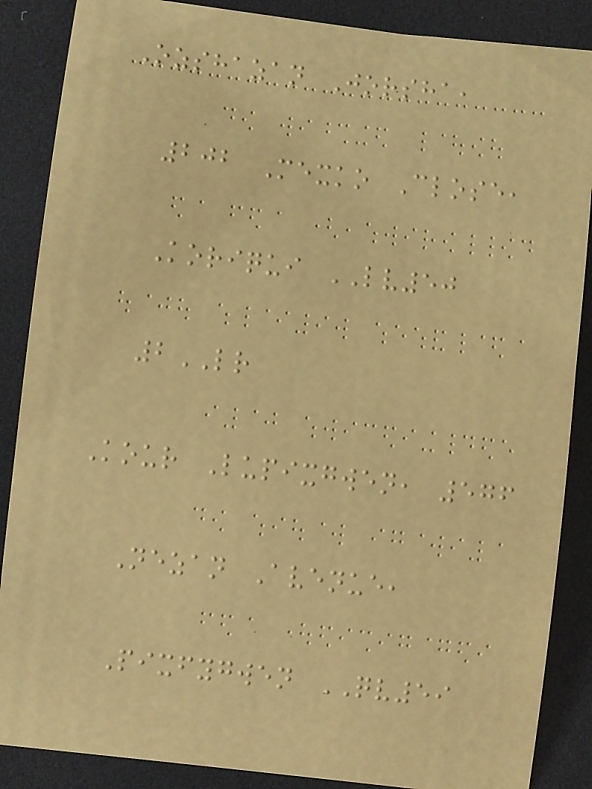Ozshazan Jorsha,
202 Mexko Close,
Koriqui LV50
2LR
Kour Lupixgwen, 576
Nezan Avenue,
Pixfygwen QV59
